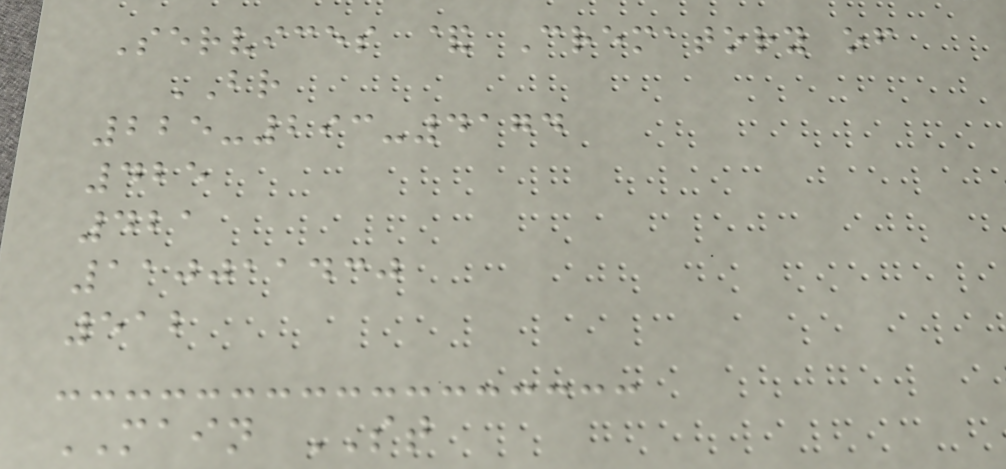Services & Crematory of
BR
225-293-4174
425
421
110011430
512
MAIN ST
